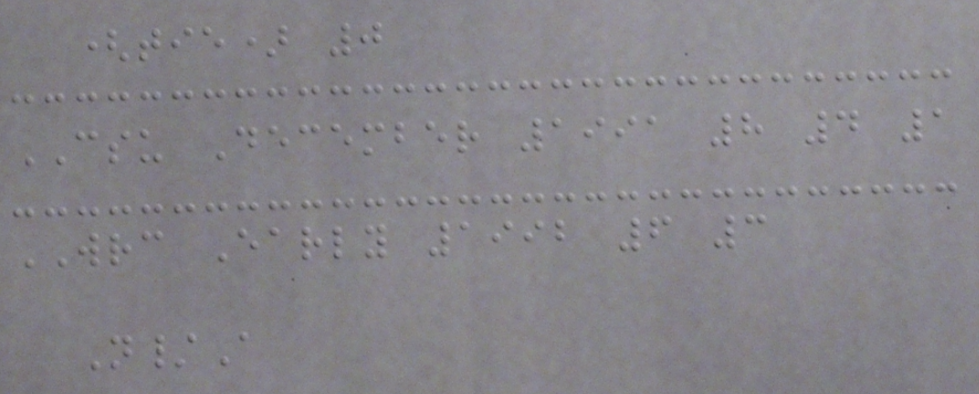(tie) 0
CSU December 1991 8 4 1
WRC Early 1992 6 3
N/A
